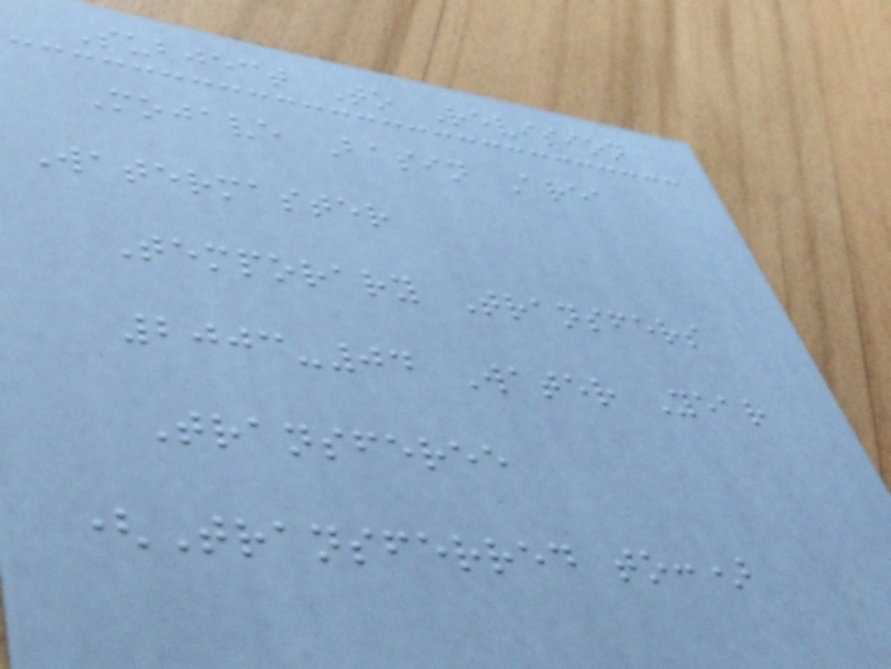Subject To Revision
Mojave Basin Area
Watermaster
Temporary Transfers
2003-04 Water Year
Transferee
(Transferred to:)
